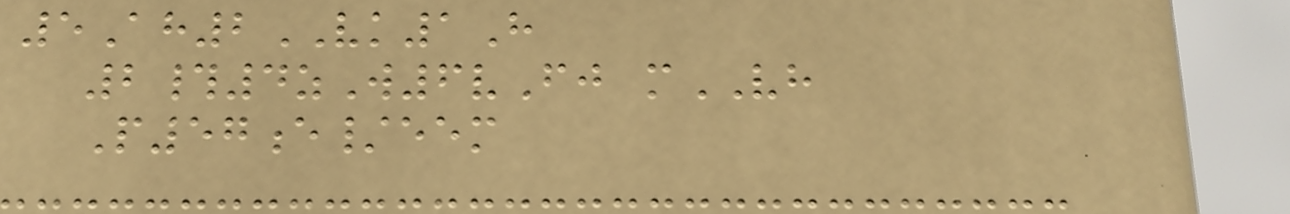5Ah2VK1H
2#4zW6vFj mVH
P57e/eem
